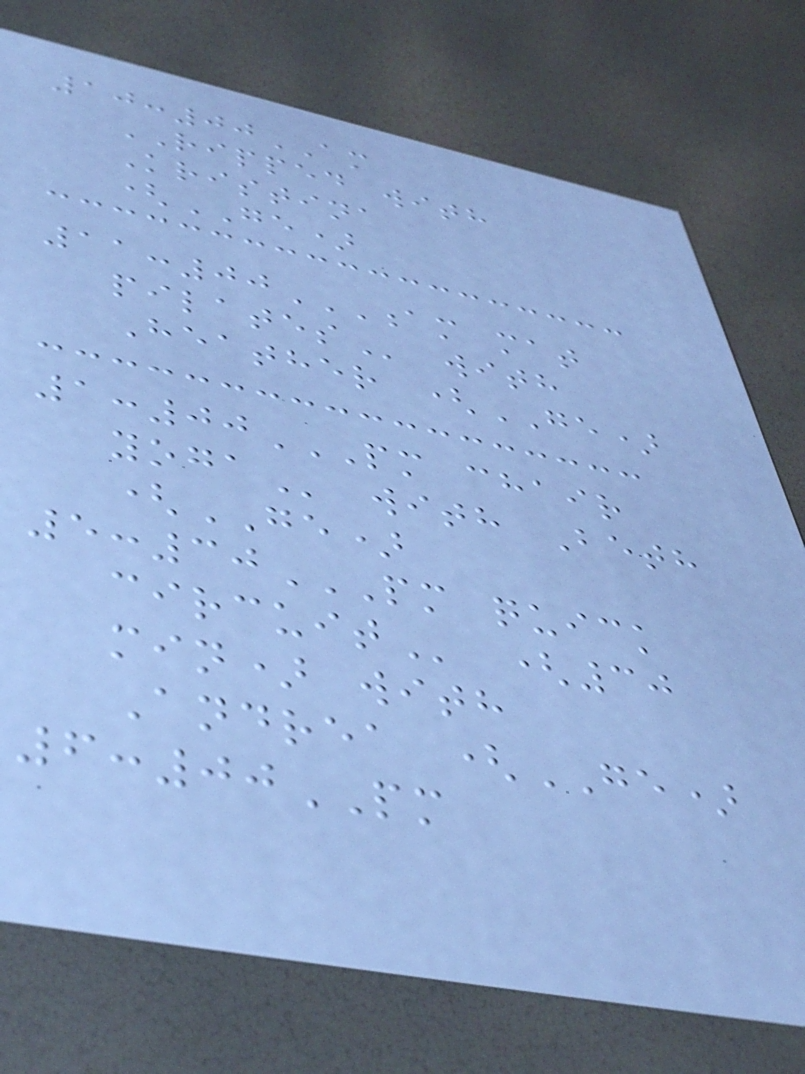10:00AM
RIPPED with
Kristina
(GE)
11:00AM MAT
PILATES with
Heather (GE)
1:00PM CHAIR
YOGA with Beth
(GE)
5:30PM QUICK
CIRCUIT (30
min) with
Andrea (GE)
6:00PM
